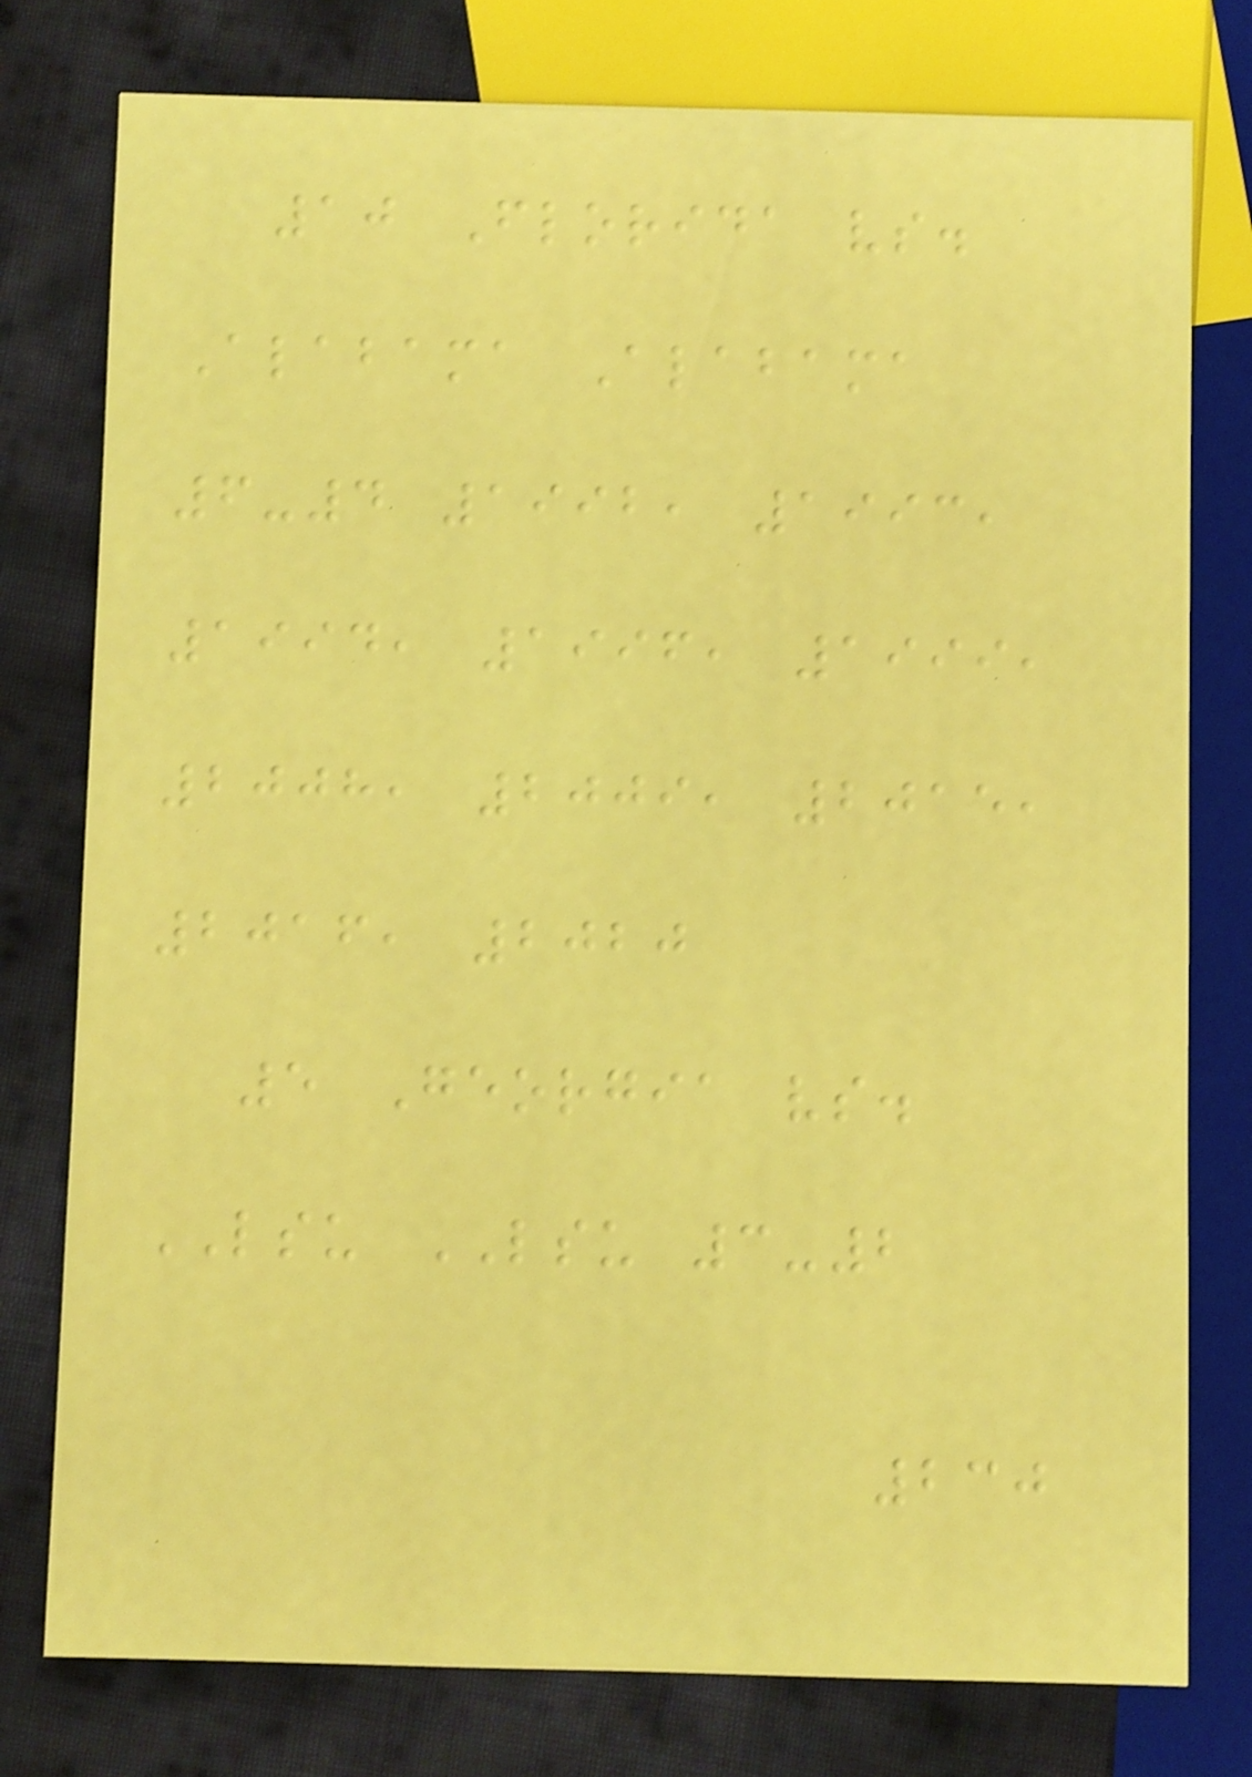10 Florida vs.
Alabama Alabama
6-4 1992, 1993,
1994, 1996, 1999,
2008, 2009, 2015,
2016, 2020
5 Georgia vs.
LSU LSU 3-2
230
